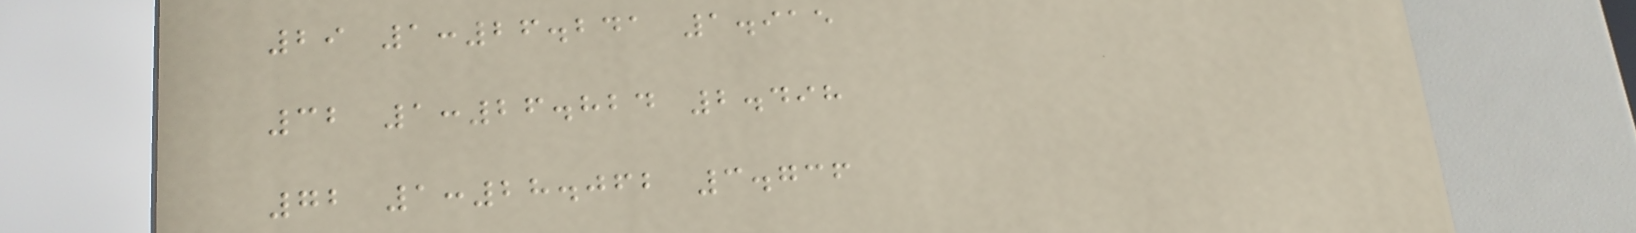29 1:26.241 1.915
32 1:26.824 2.498
72 1:28.062 3.736
